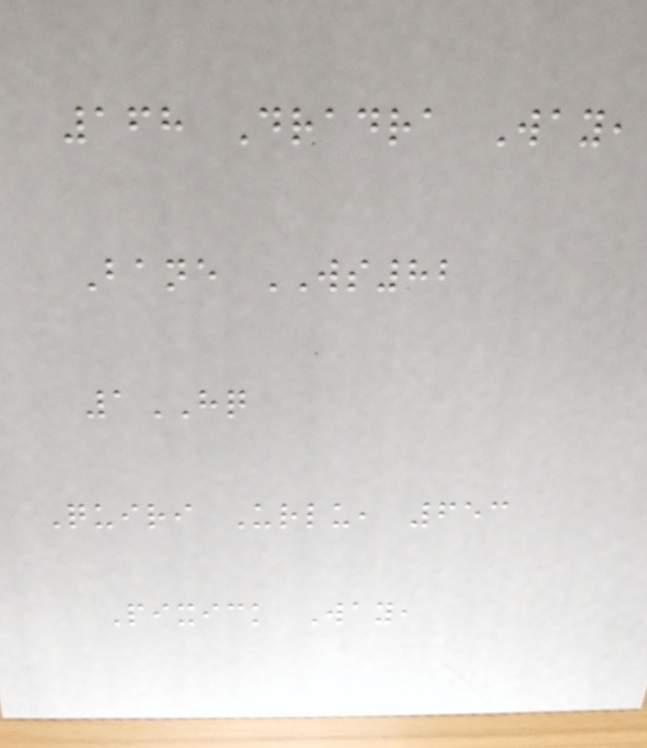168 Dradra Way,
Bane WS82
1HQ
Quiri Urlu, 653
Pixick Way,
